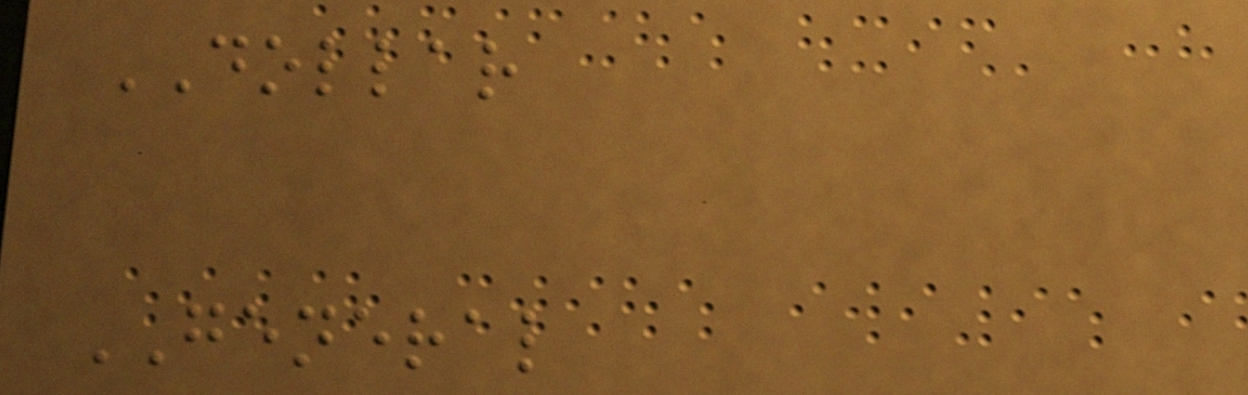DOLLAR
GENERAL
